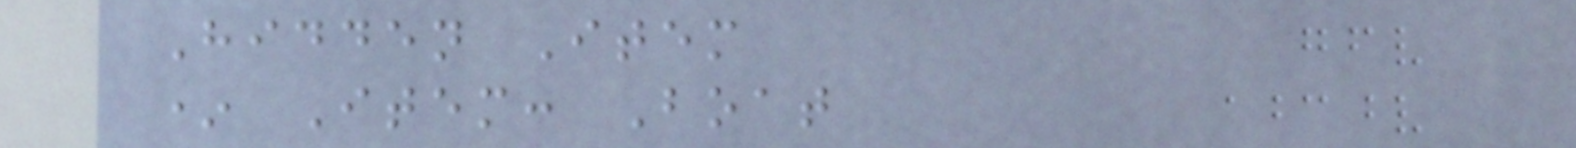Hidden Item
* Item: Boat
